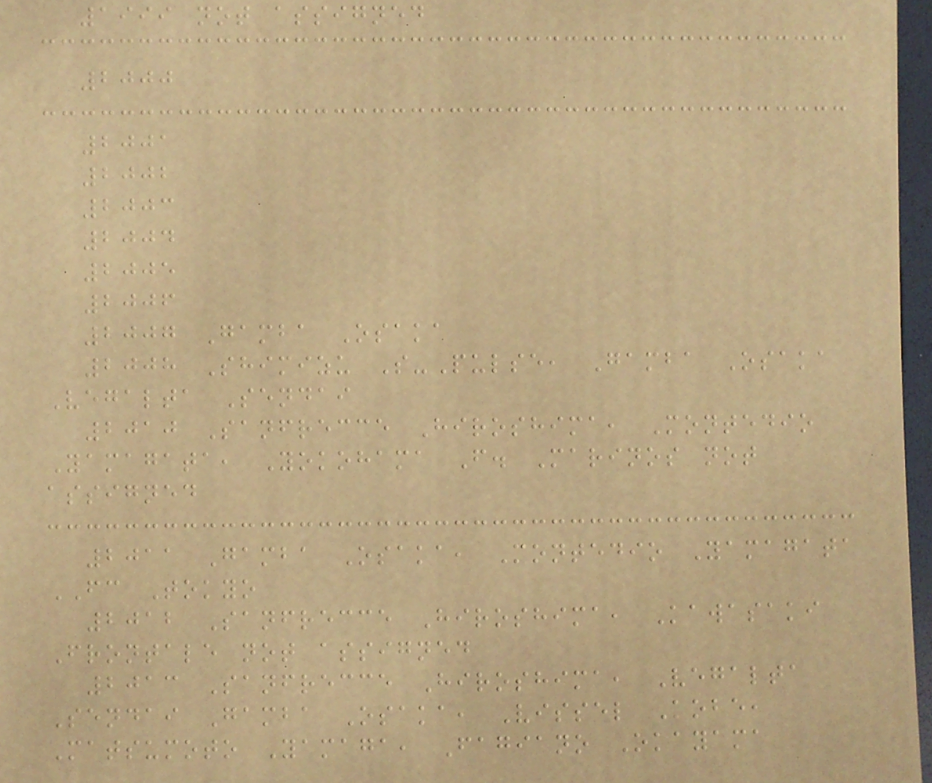1999 not assigned
2000
2001
2002
2003
2004
2005
2006
2007 Gamba Osaka
2008 Shimizu S-Pulse, Gamba Osaka
Vegalta Sendai
2010 Sanfrecce Hiroshima, Montedio
Yamagata, Yokohama F. Marinos not
assigned
2011 Gamba Osaka, Montedio Yamagata
FC Tokyo
2012 Sanfrecce Hiroshima, Kawasaki
Frontale not assigned
2013 Sanfrecce Hiroshima, Vegalta
Sendai Gamba Osaka, Vissel Kobe,
Matsumoto Yamaga, Fagiano Okayama
